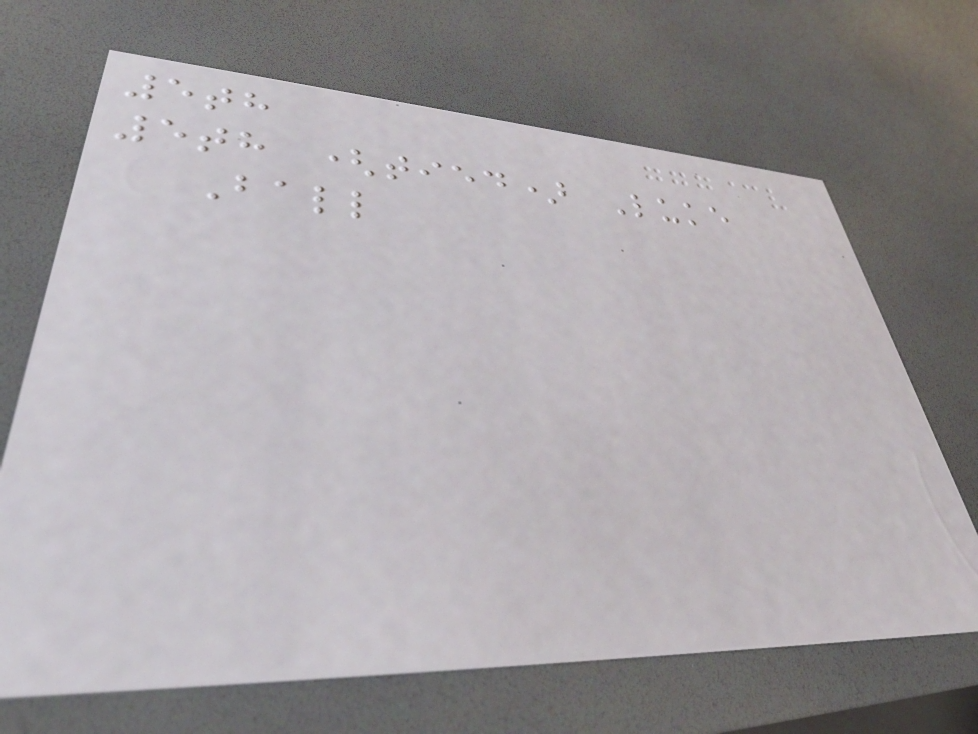5th
5th (tied) Luke
Ball
